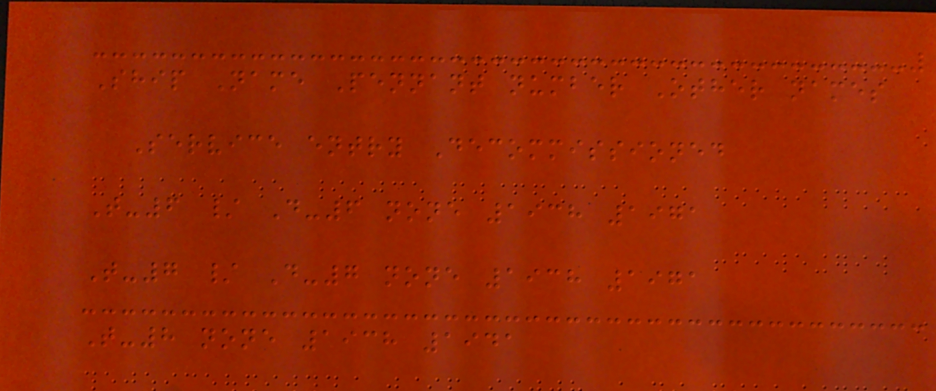Ship Name Pennant number Other names
Service entry Decommissioned
T-6 / D-6 none 1938 1971
T-7 / D-7 none 1938 1971
T-8 none 1938 1941
